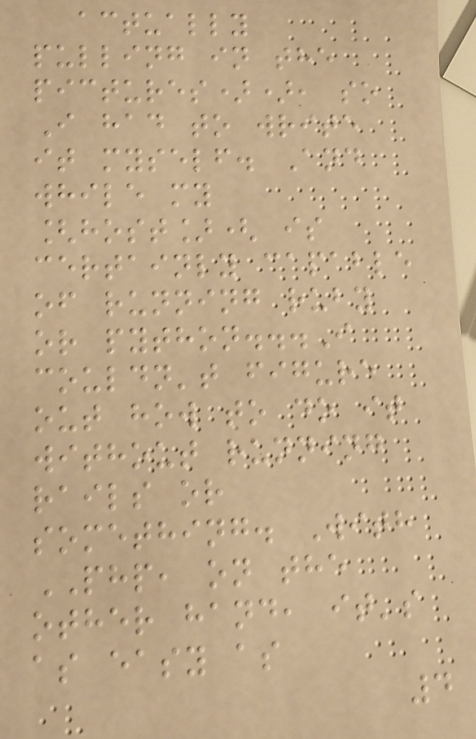actually
pulling in the
pictures)), so
I had to write
it myself. And
while my
[host]( is
certainly capable
of running ruby
or python...I
couldn't figure
out how to do it
without running
rails or
something. With
PHP, on the
other hand, it's
as easy as
4
